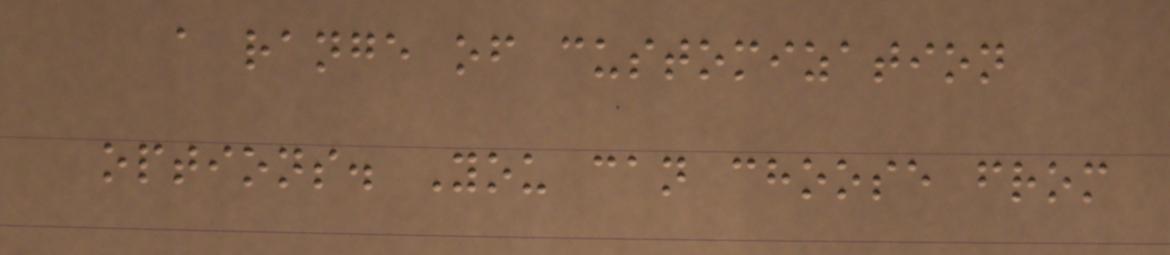a range of customization
options. You can choose from
